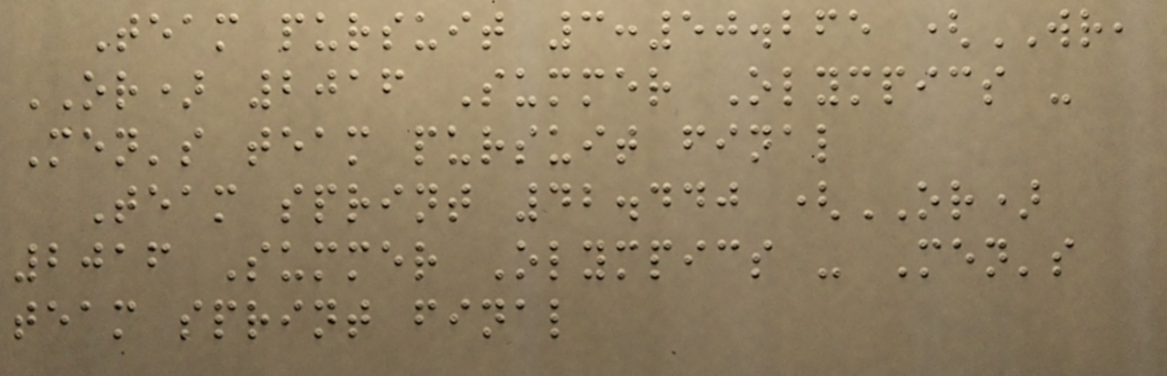Team pursuit 3:50.265 (WR,
OR) 2016 Summer Olympics -
Men's team pursuit final
Team sprint 42.440 (OR)
2016 Summer Olympics - Men's
team sprint final
